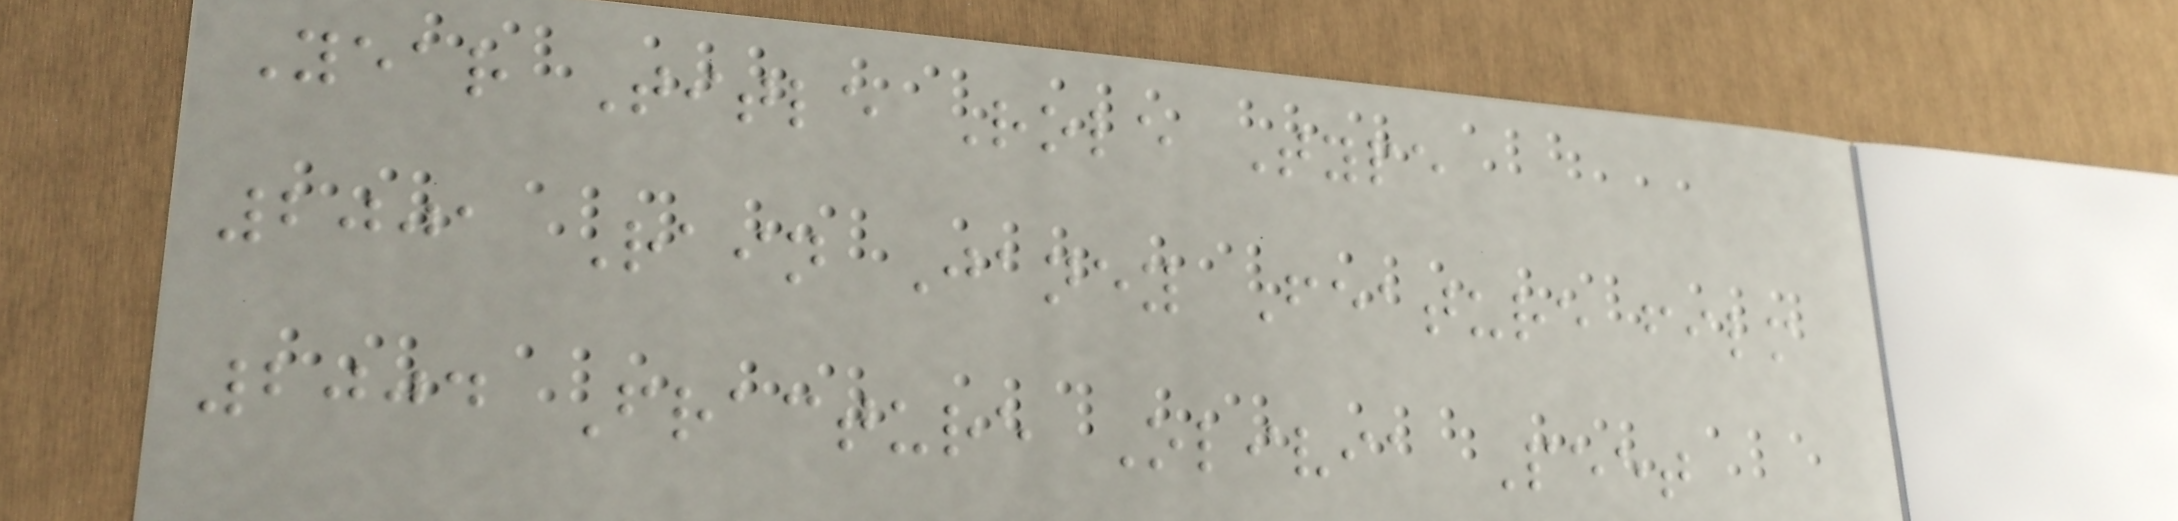Year Title Role Type
2001 Rain Janey Feature film
2004 Fracture Olivia Peet
